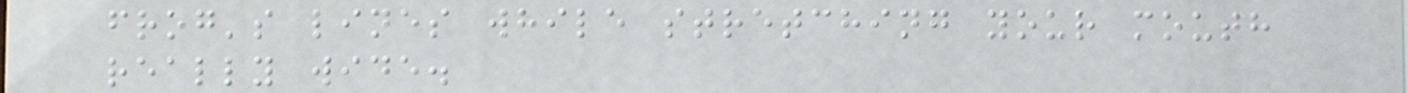frog's lines while stretching your mouth
really wide.
